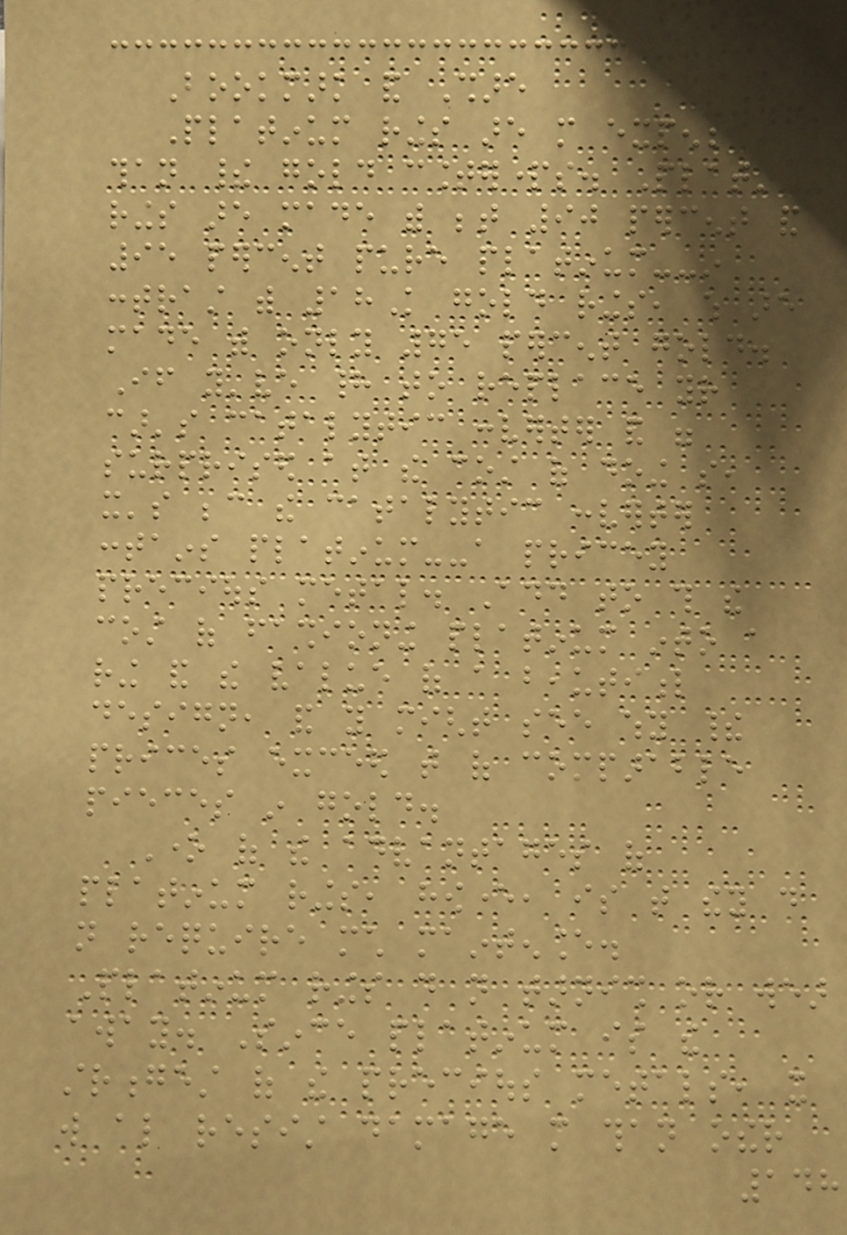Bookmark and Share
Platinum rings are more expensive
than their gold counterparts. Platinum
rings are made with between 90 percent and
95 percent pure platinum--in
contrast with 18K gold rings, which are
made with only 75 percent gold.
If you've had to replace your
car's catalytic converter and were
surprised at the cost of doing so,
it's because the catalytic converter
contains platinum--a pricey
precious metal. Add to this the
cost of fashioning platinum into a
ring and the value of a beautiful
design, and you might see why their
prices exceed that of comparable
pieces in gold.
One of the advantages of
platinum rings, however, is that they do
not require much maintenance.
Platinum rings do not tarnish or wear
away. Since platinum is the
strongest of the precious metals, it
will also resist damage more than other
148
